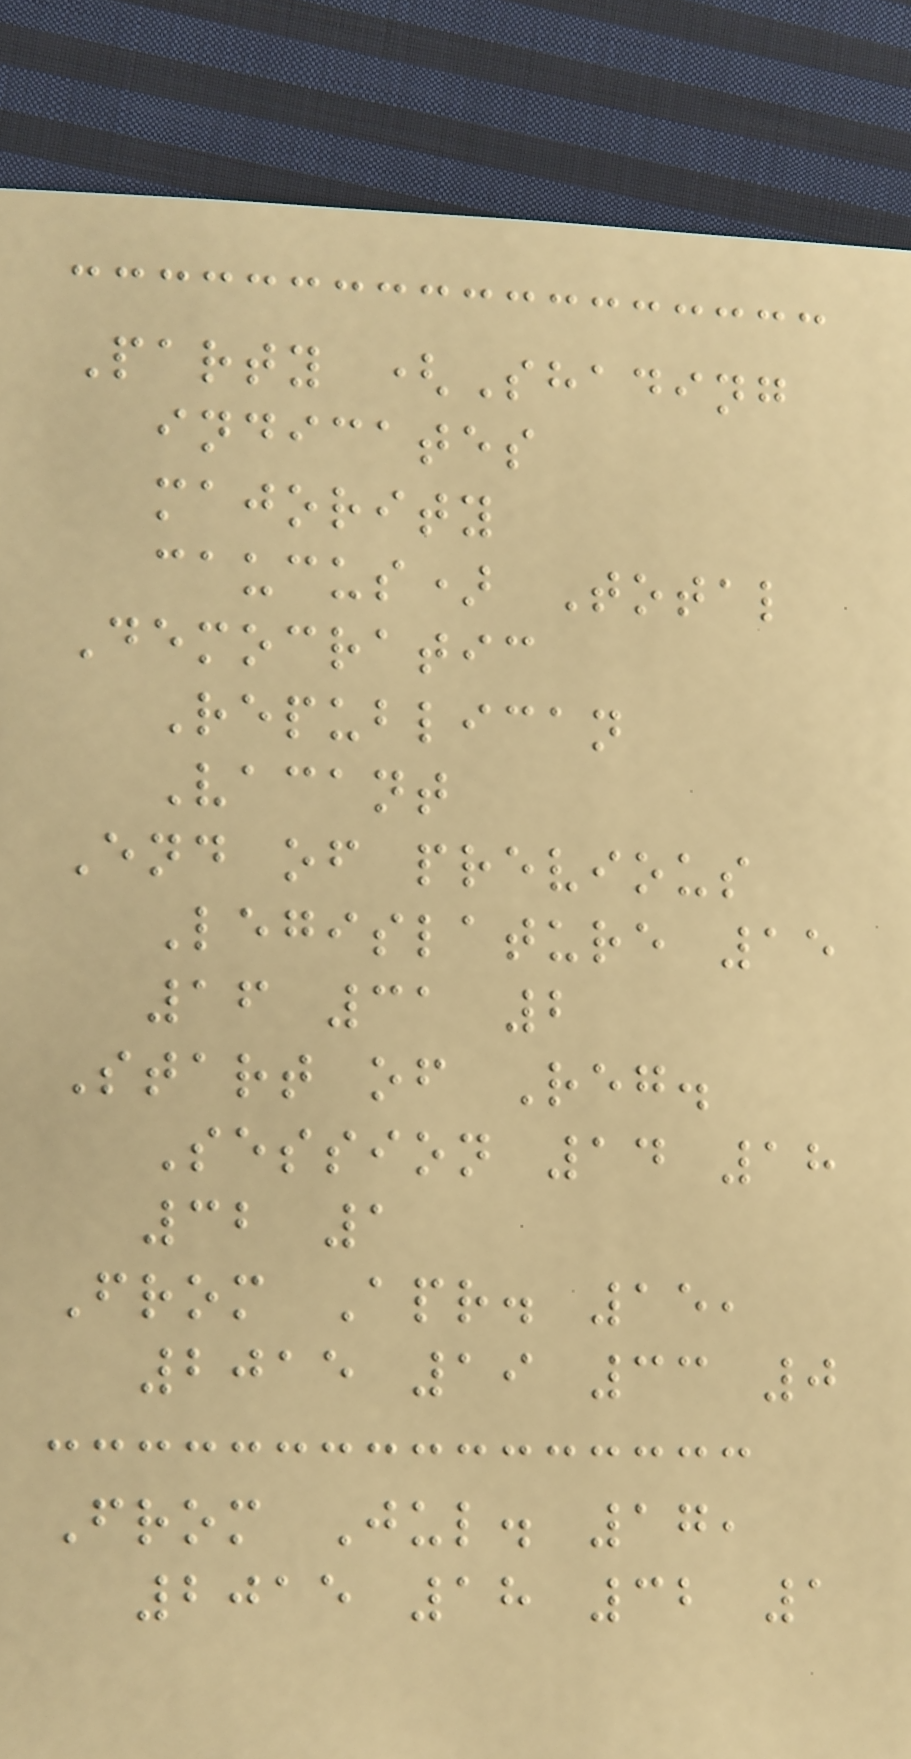Party (Shading
indicates
majority
caucus) Total
Democratic
Republican
Vacant
End of previous
Legislature 15
16 31 2
Start of Reg.
Session 14 18
32 1
From Apr. 15,
2015 19 33 0
From Jul. 17,
2015 18 32 1
